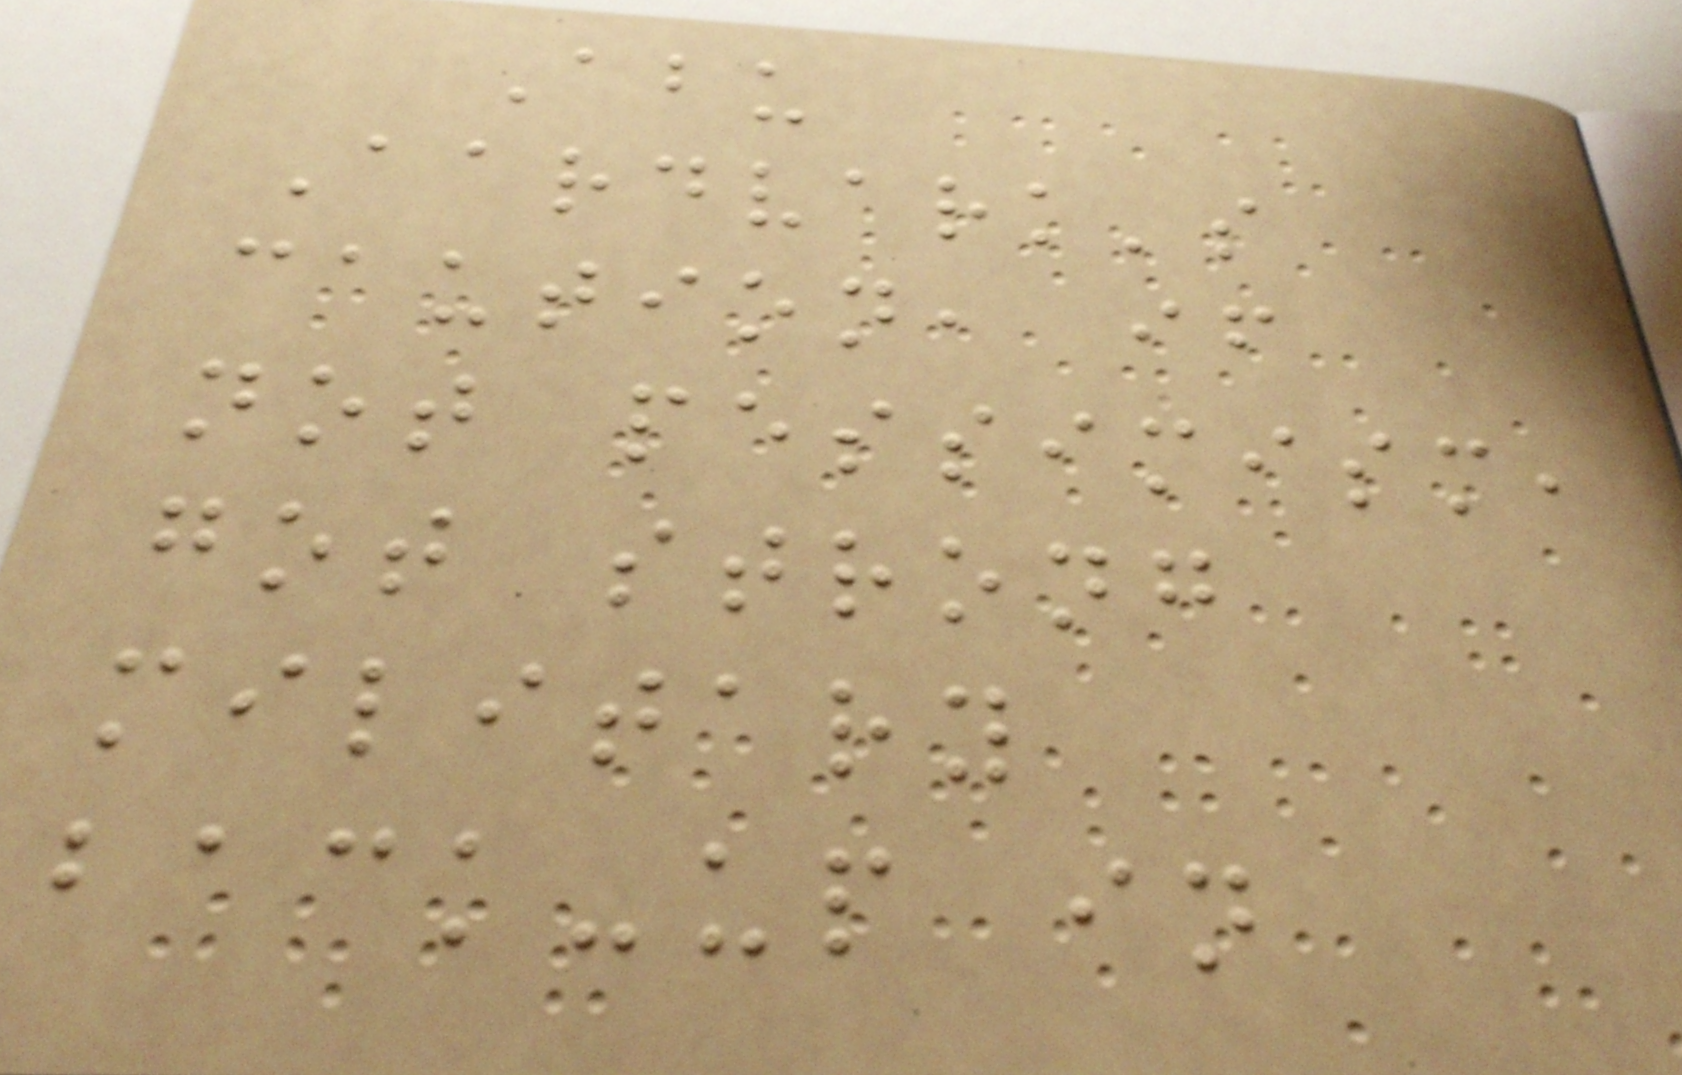Abu
Aardvark's
caution, if
not pessimism,
got strong
military
back-up in
